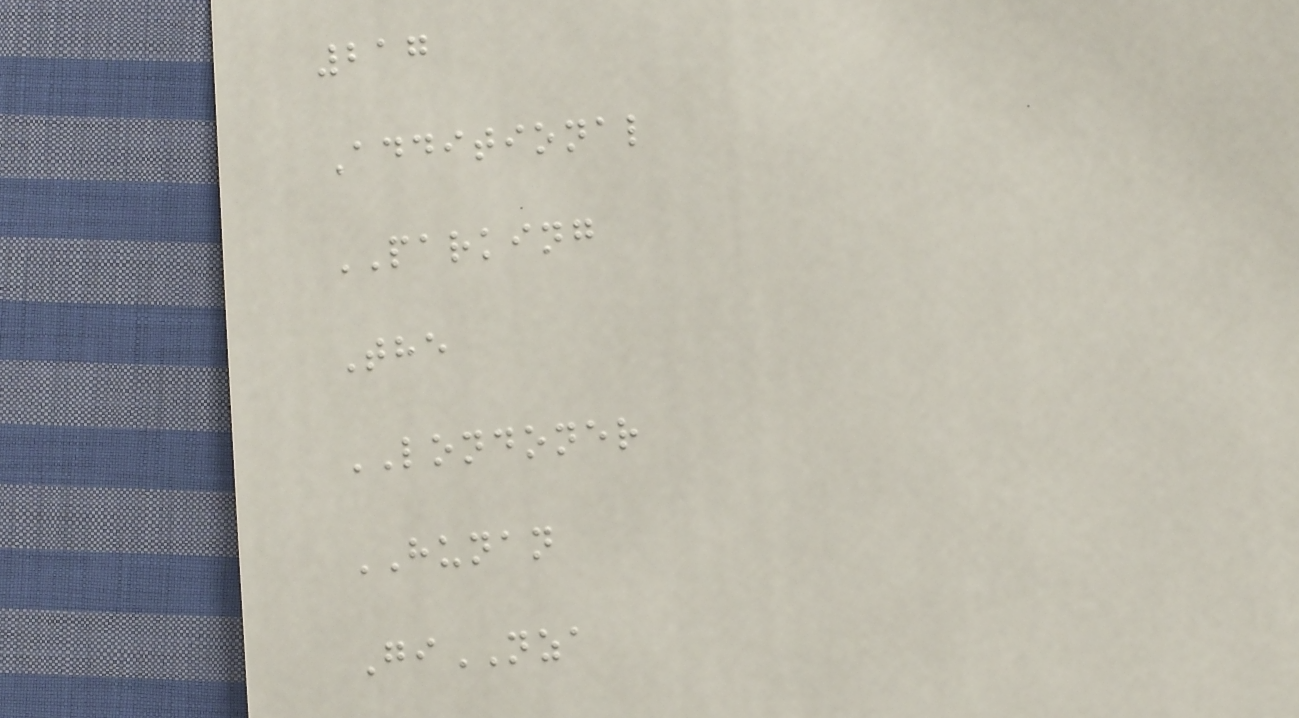217
Additional
PARKING
The
LONDONER
HUNAN
GiNZA
